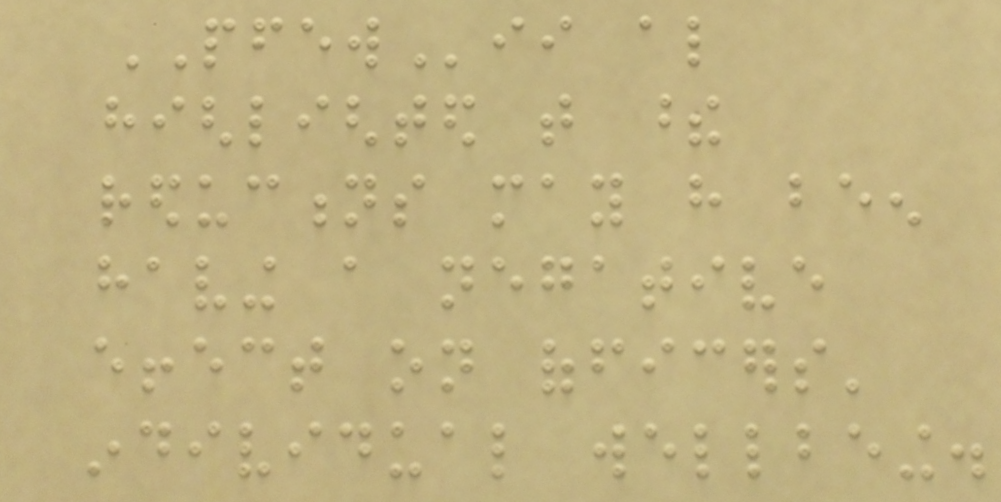PFEWii also
highlighted that these
reductions may have been
having a negative
effect on officers'
individual wellbeing.
